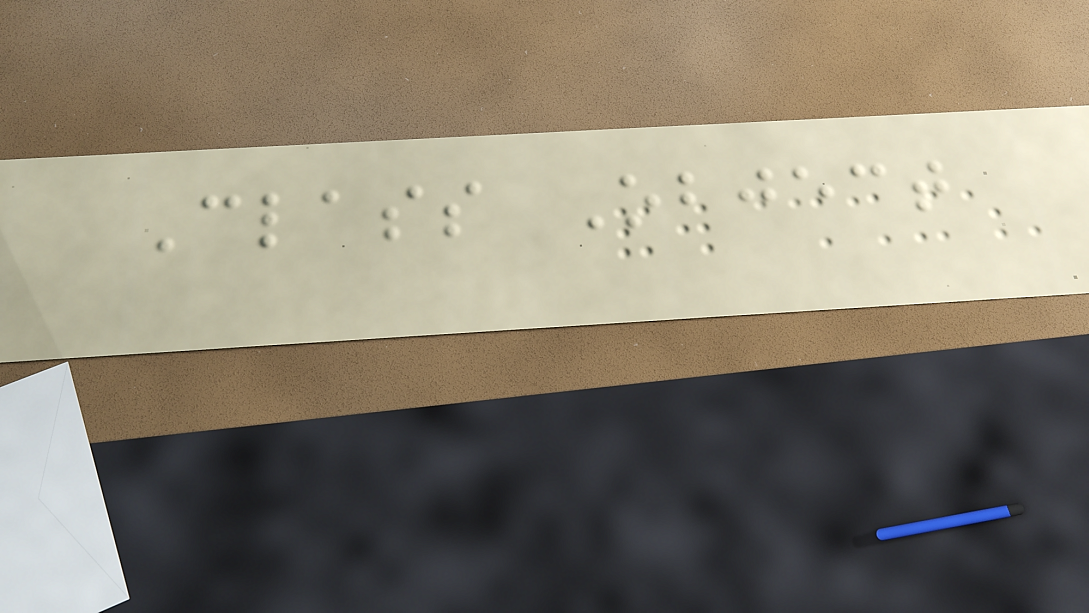Class Object
